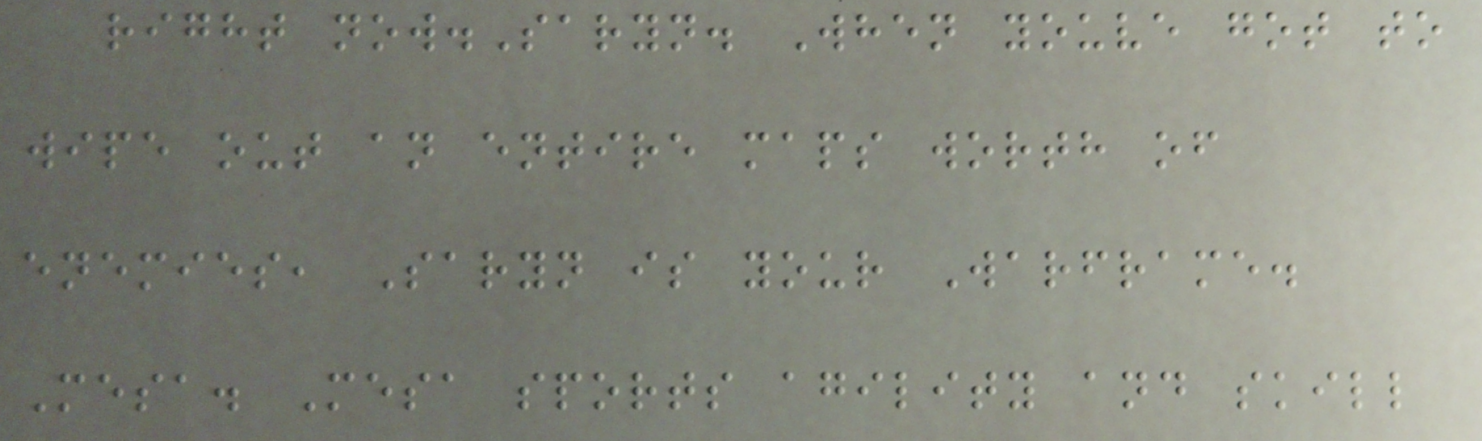right now.Saryn. When youve got to
wipe out an entire maps worth of
enemies, Saryn is your Warframe.
Mesa. Mesa sports agility and skill
